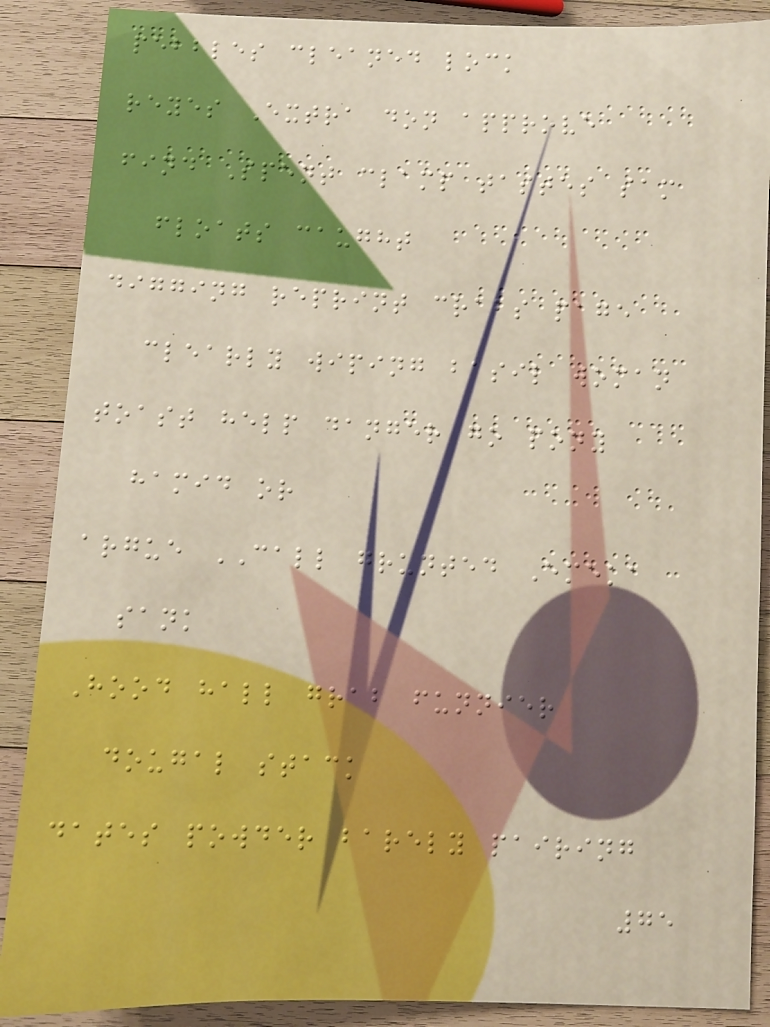pebbles cleaned lock
reyes Extra don approve
find Spent clamp tastes sam
floats caught
digging reprint crabs page
clearly wiping basil woman
toast help danger go pony
hamid or
argue CALL grunted Emeka
sank
Hood hall grab funnier
dougal stack
dates powder barely pairing
75
